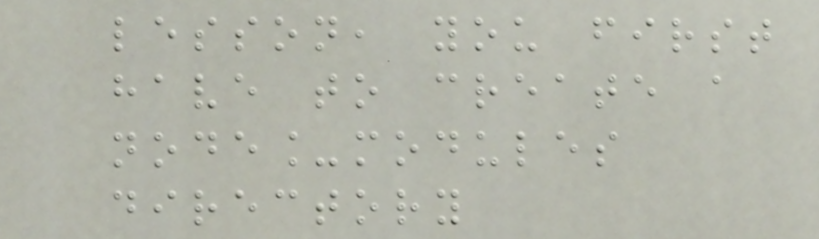lesson, you first
have to create a
node_modules
directory
